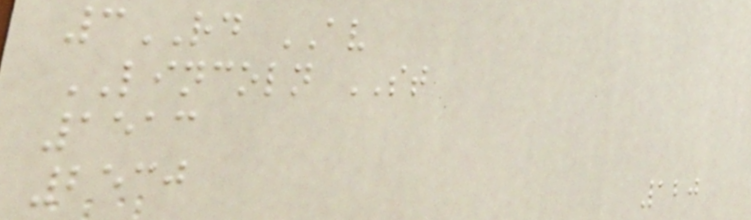3RD AV
LINCOLN ST
1513
2530
120
